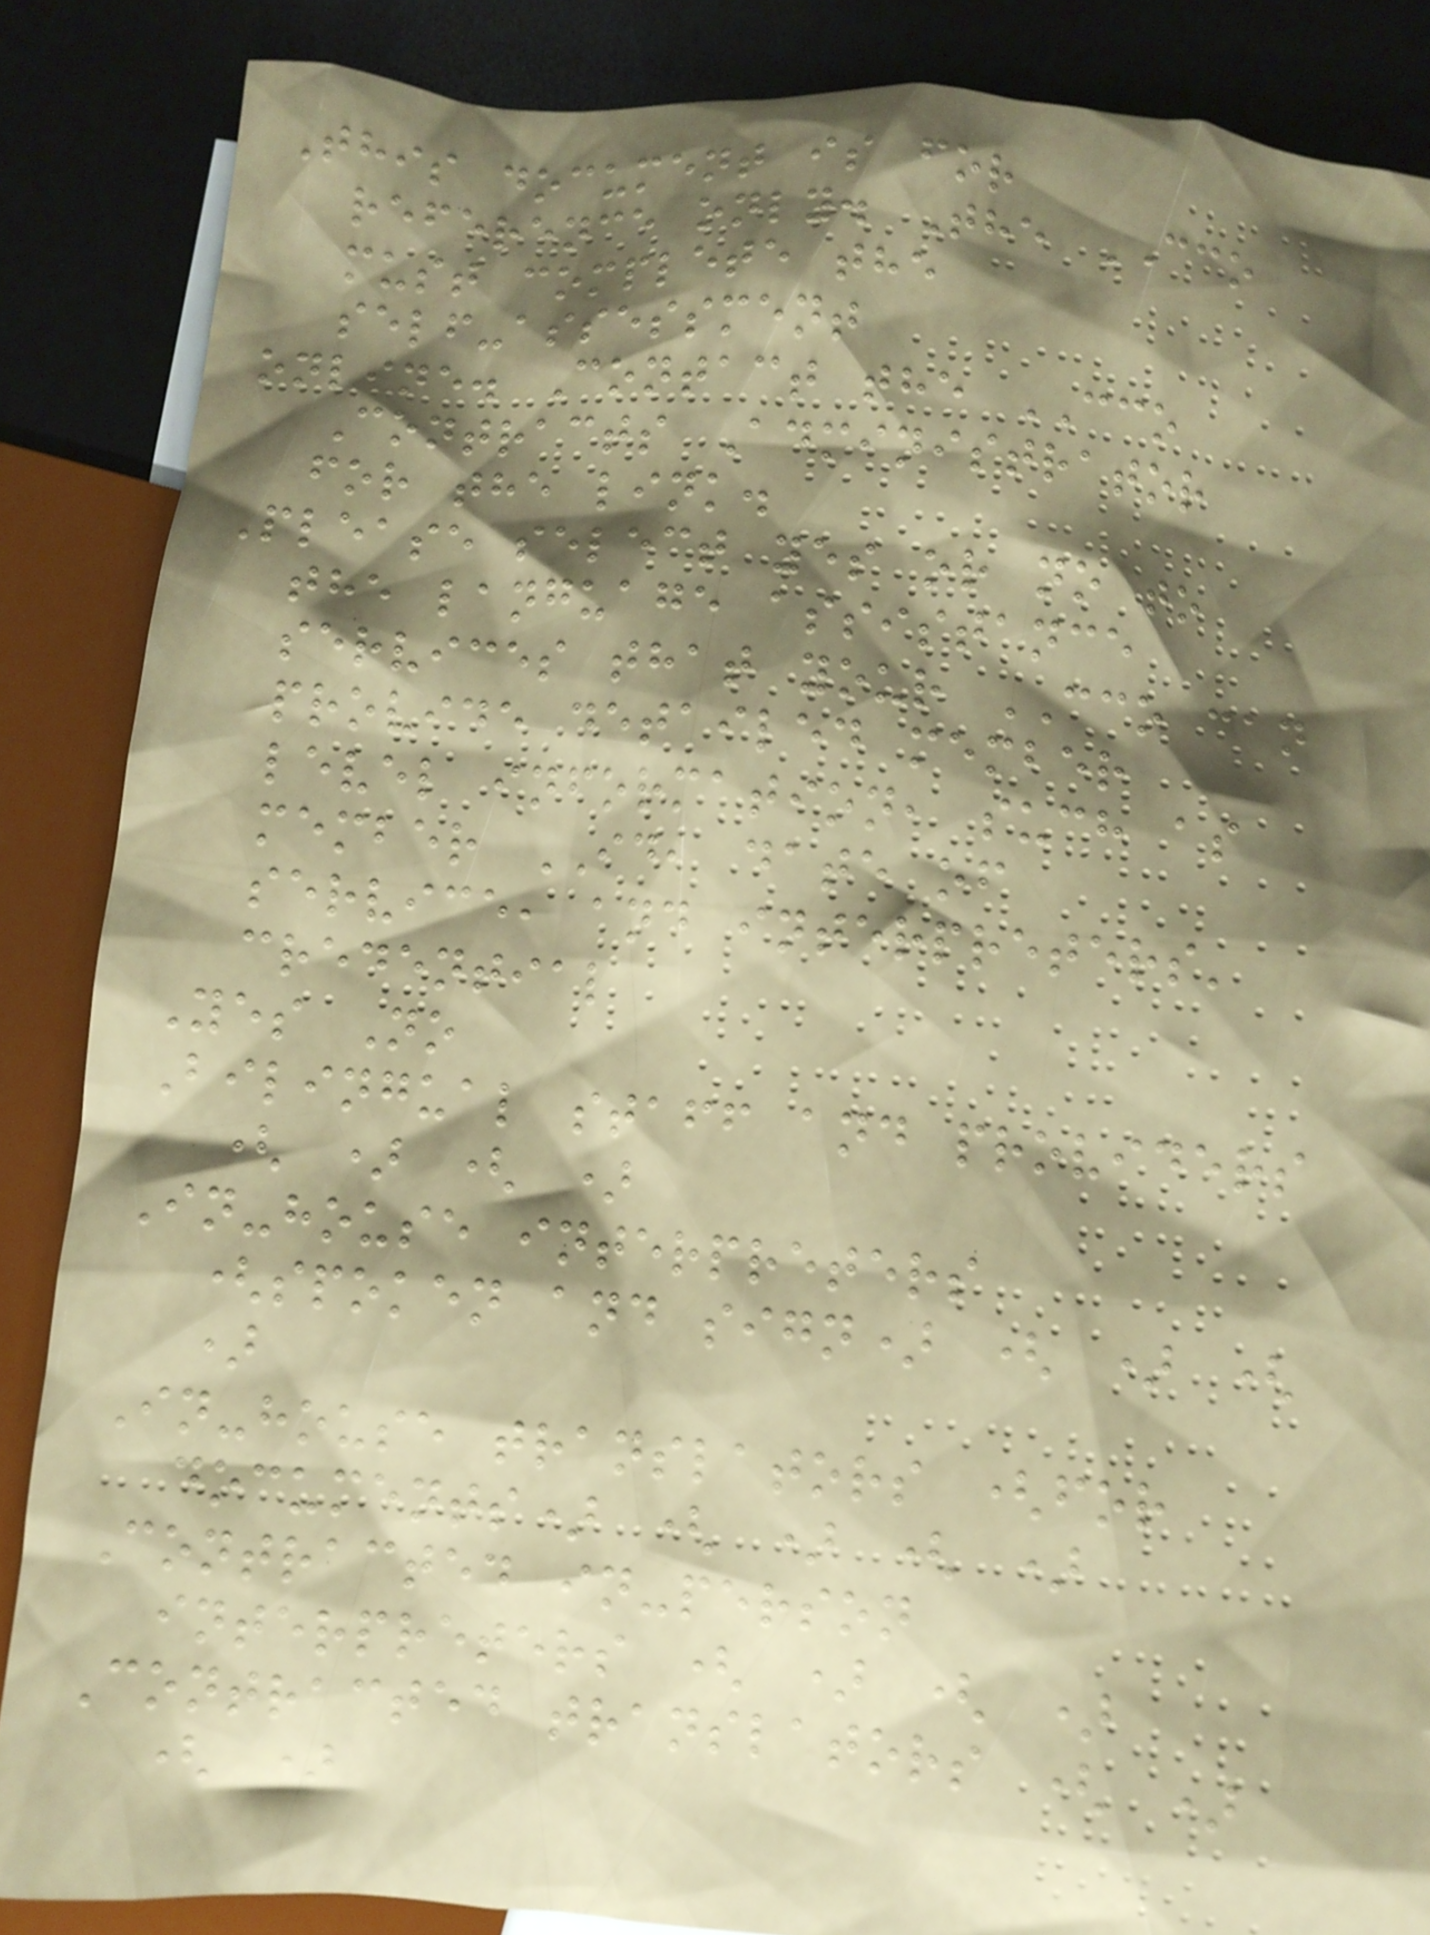This document is for
reference only. The CCO
must complete the
self-assessment
online. Contact the CCO
Contracts Administrator
for the link.
Please select yes or no to
the language assistance
services that your CCO can
provide detailed member
level information, such as
member ID, date of
service, and interpreters'
credential
Yes No
Bilingual staff and providers
( ) ( )
In-house interpreters
(spoken and sign) ( ) (
)
In-house translators (for
documents) ( ) ( )
Contracted in-person
interpreters ( ) ( )
Contracted translators ( )
( )
